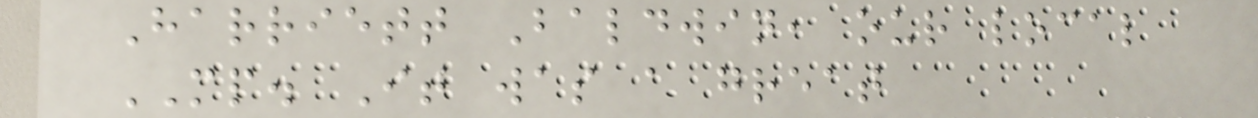Harriett Baldwin, our local
MP. It was a great
